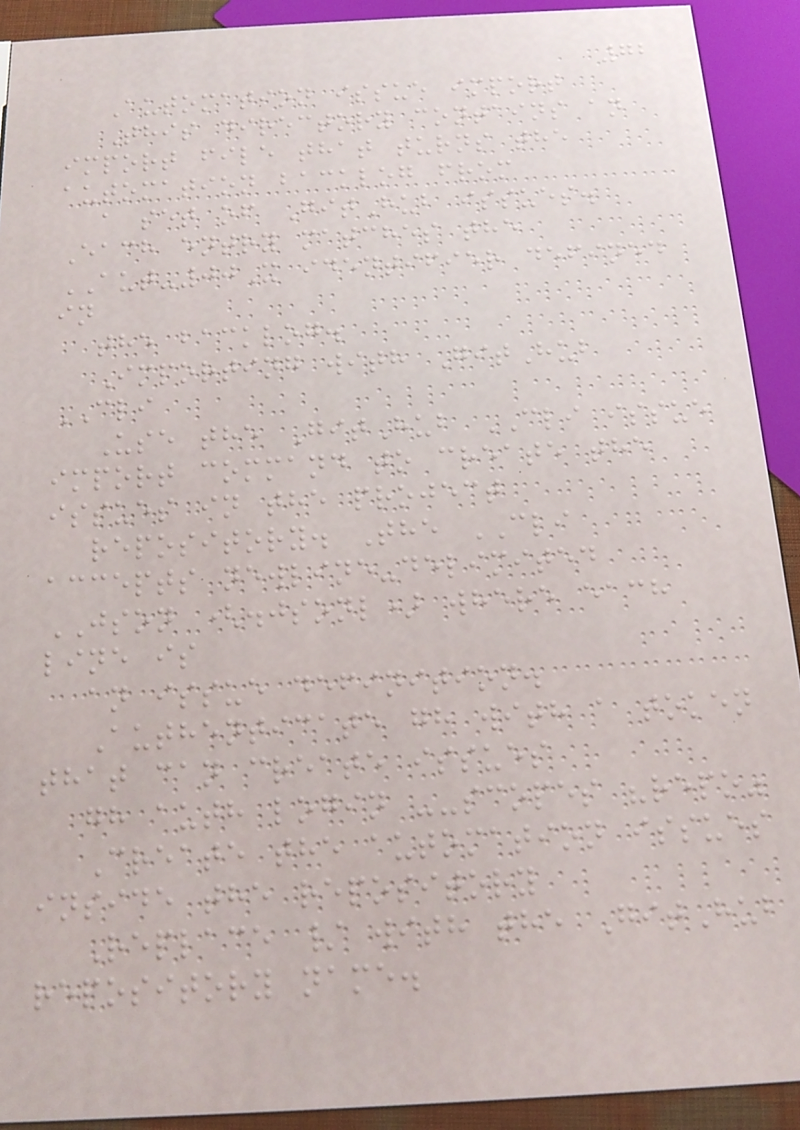72
Automation issue import
This directory contains an
import file that turns the
automation backlog from
a set of GitHub issues.
Each entry matches the
AUT-00X identifier defined
in
the backlog.
Importing with GitHub
CLI
Use the GitHub CLI issue
import command to create the
issues in the project
repository. The CLI
accepts newline-delimited
JSON (.jsonl) where each
line is
an issue definition.
Authenticate gh with a token
that can create issues
gh auth login --scopes "repo"
Create the automation issues
inside the repository
Replace / with the GitHub
repository name.
